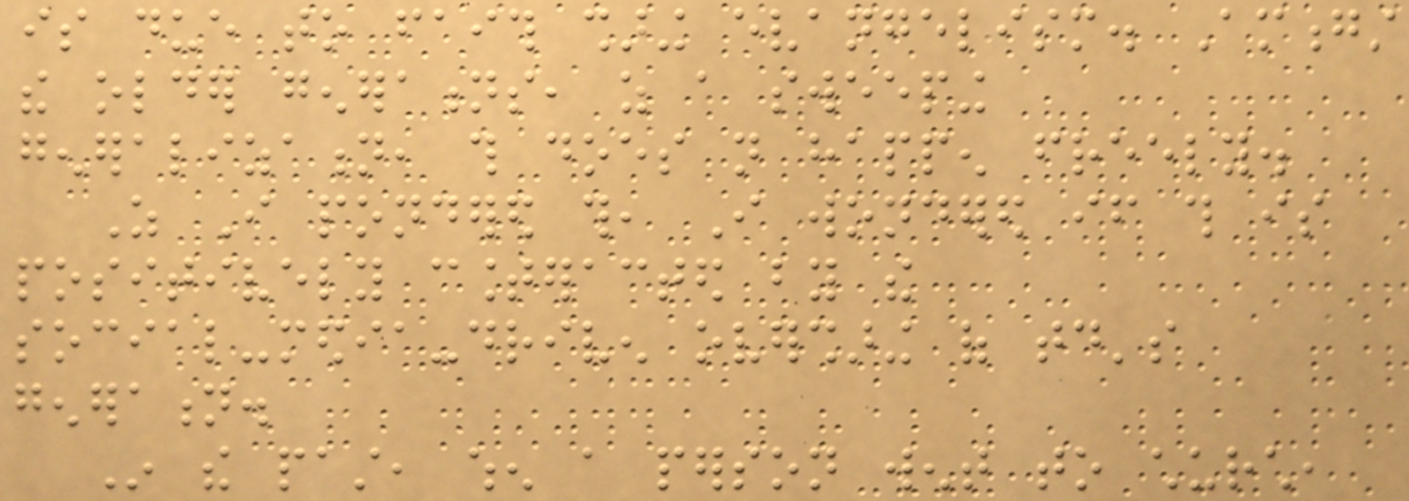is due to faith sharing evangelism. Amongst
the older generations, as a sweeping
generalization, this does not happen freely.
As I pondered this, I wondered if this is
positively counteracted by the
social-media-driven oversharing of today's
generation.
In the past, when a person went to church,
